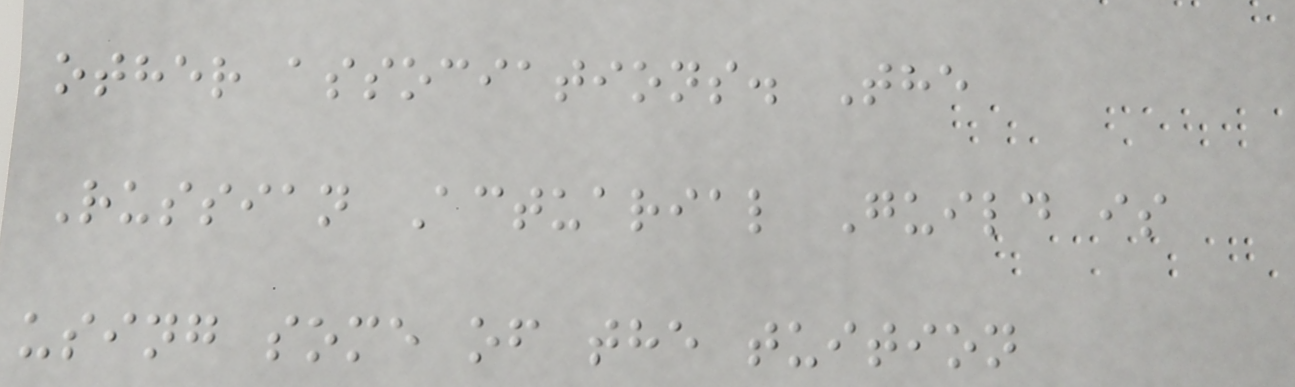other associations. The
Russian Actuarial Guild is
using some of the tuition
